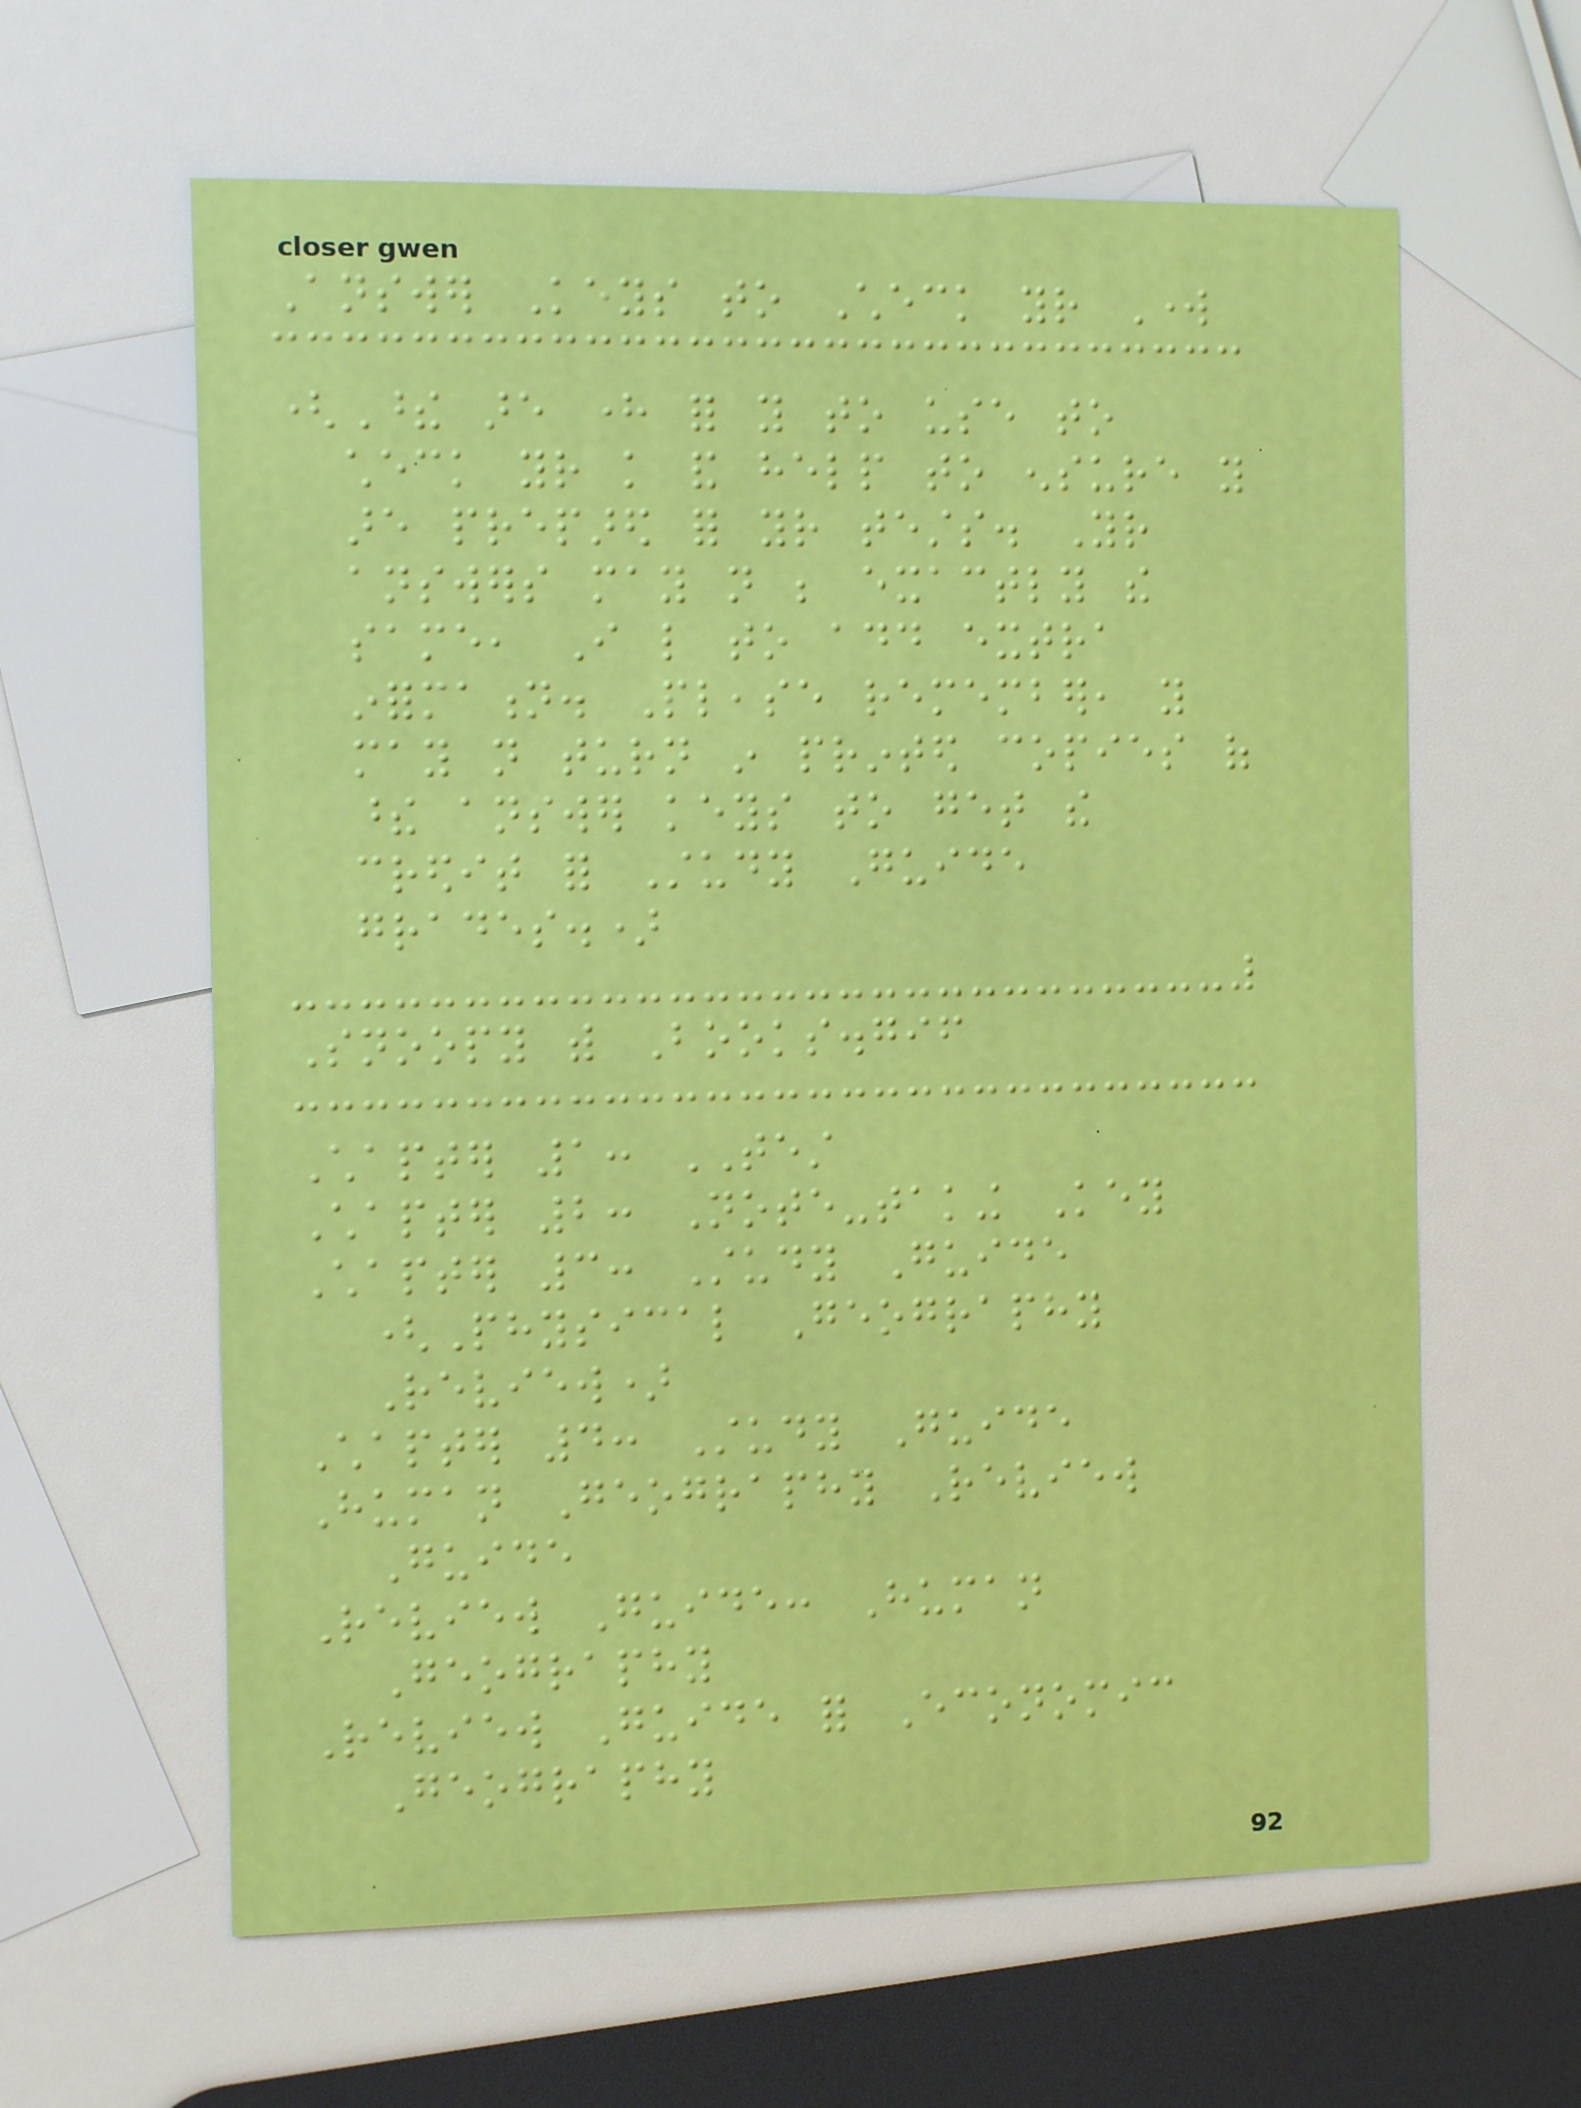Answer Keys to Check your Work
(These are here for you to use to
check your knowledge and help to ensure you
are prepared for your tests. Your
answers may not be exactly the
same, I like to add extra
information. Please remember, you
may not turn in printed copies of
these answer keys to get the
credit for Study Guide
grades.)
Snoopy with Books.gif
Chapter 1: TEST
Chapter 2: Note-taking Key
Chapter 3: Study Guide
(Physical Geography
Review)
Chapter 4: Study Guide
Human Geography Review
Guide
Review Guide: Human
Geography
Review Guide for Economic
Geography
